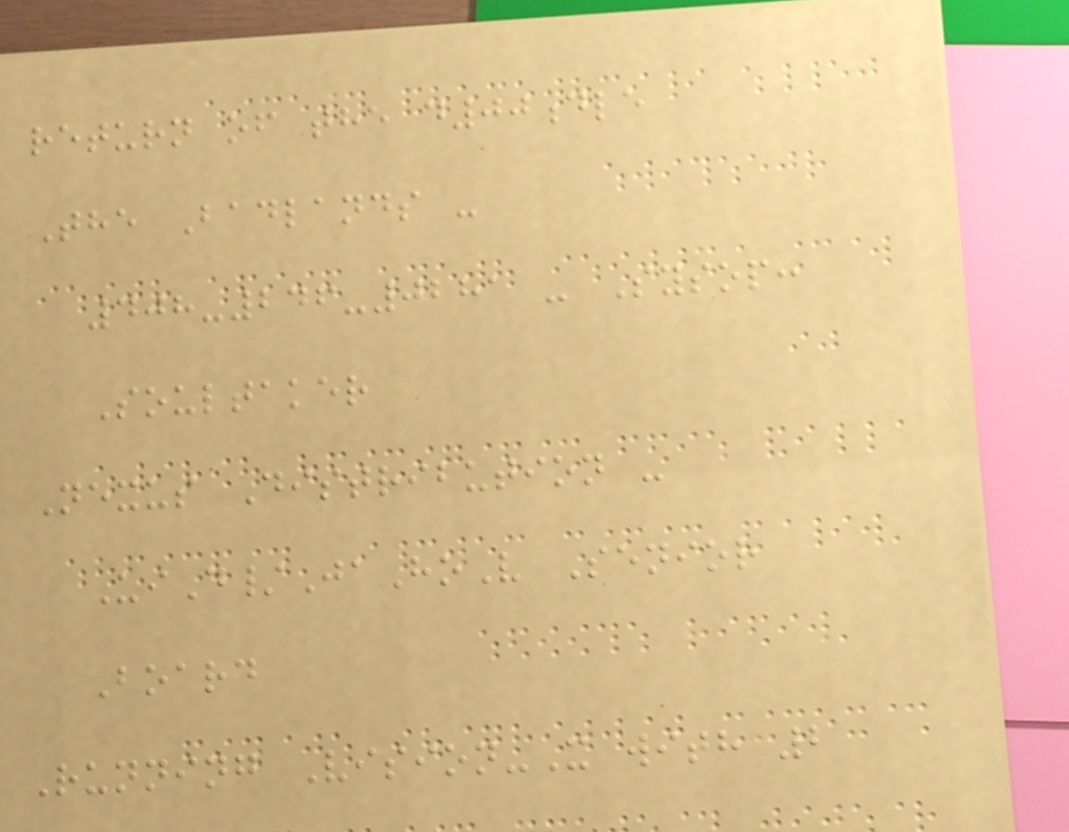return of the d00dle
The Badlands -
408-246-0281 - Sysop:
Soultaker
Nexus Distribution -
UiD/JaHoV Senior
Board
Running Vision-X with 2
